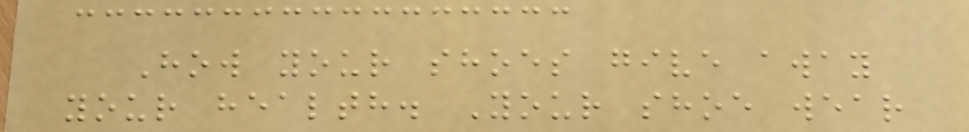How your shoes give away
your health. Your shoe wear
